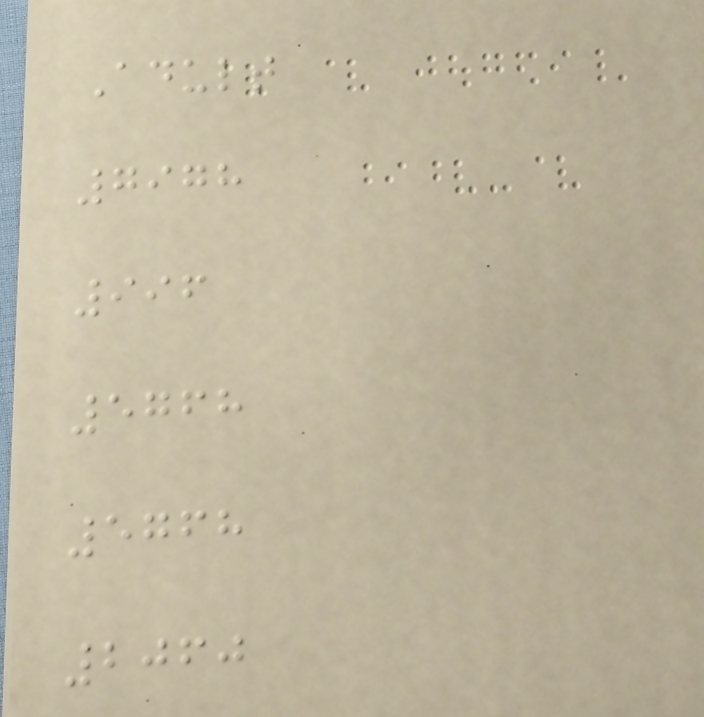Adult
7978
996
5768
5768
2060
